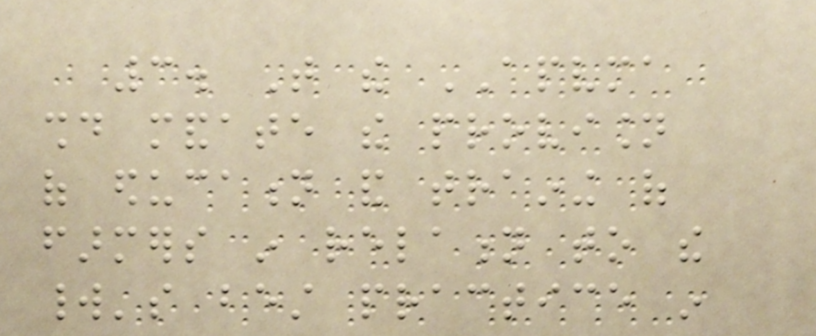3. That the APVMA
should mandate the provision
of education and training of
farmers in relation to the
world's best practice in
